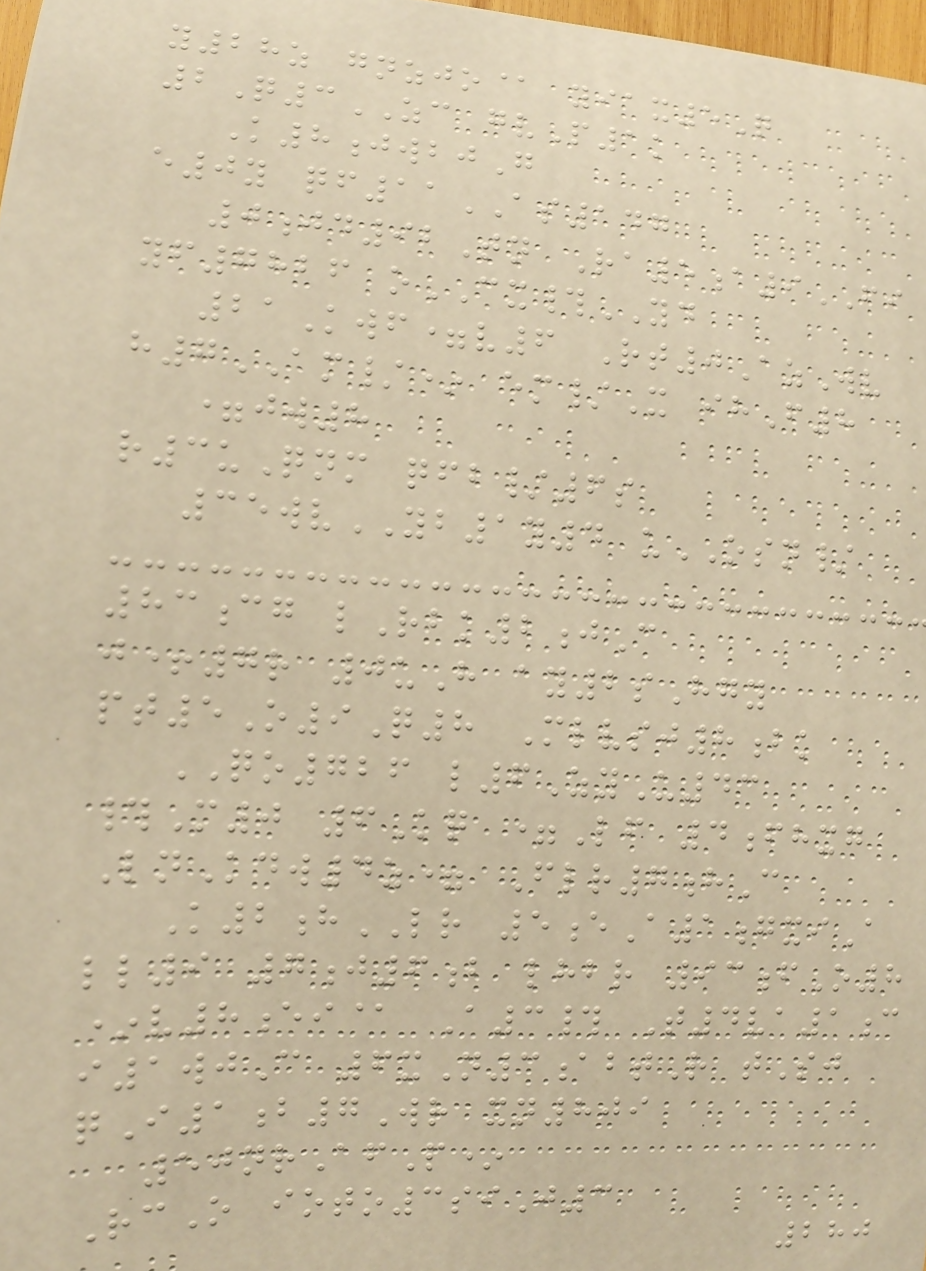y28z gnzjo@ yiax5Q
2Q3ZC gvP1k
K8jwbjG
e0y qf11AS147
0jd92Tn Ra5a9FI
yf7826 oCX#YD
21Kwf=v6 Rt0AzWv
h7AM/* em/X ihF8
=jw8
r3uQnm qfb/6s
35wvYB1y4 uOSN/
83cg lRbk2jC
j+7r 0uH ay2sHgy
pt5O9Q8 Mlvsj8bk
QO726 l6ZyU43
#M0 6Kq =Lf 4fhxg
LnKdw4z= Flr7hC
K2hLR 5eA1gxiA
ll9 7j6b lhbr 93fO8
*v8ei@ A3# T4va1c
i1wjC 6xN3abtR tSj
qI1b7Wr xn809
50nrAfP*
RcO ioto3siJ3
280
